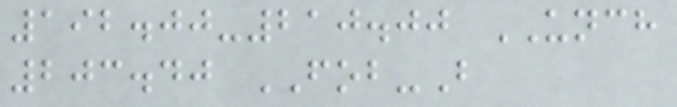192.00-210.00 UNCH
203.40 FOB-B
